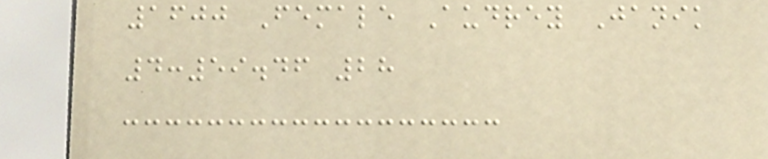1600 Female Audrey Janik
4:59.46 28
